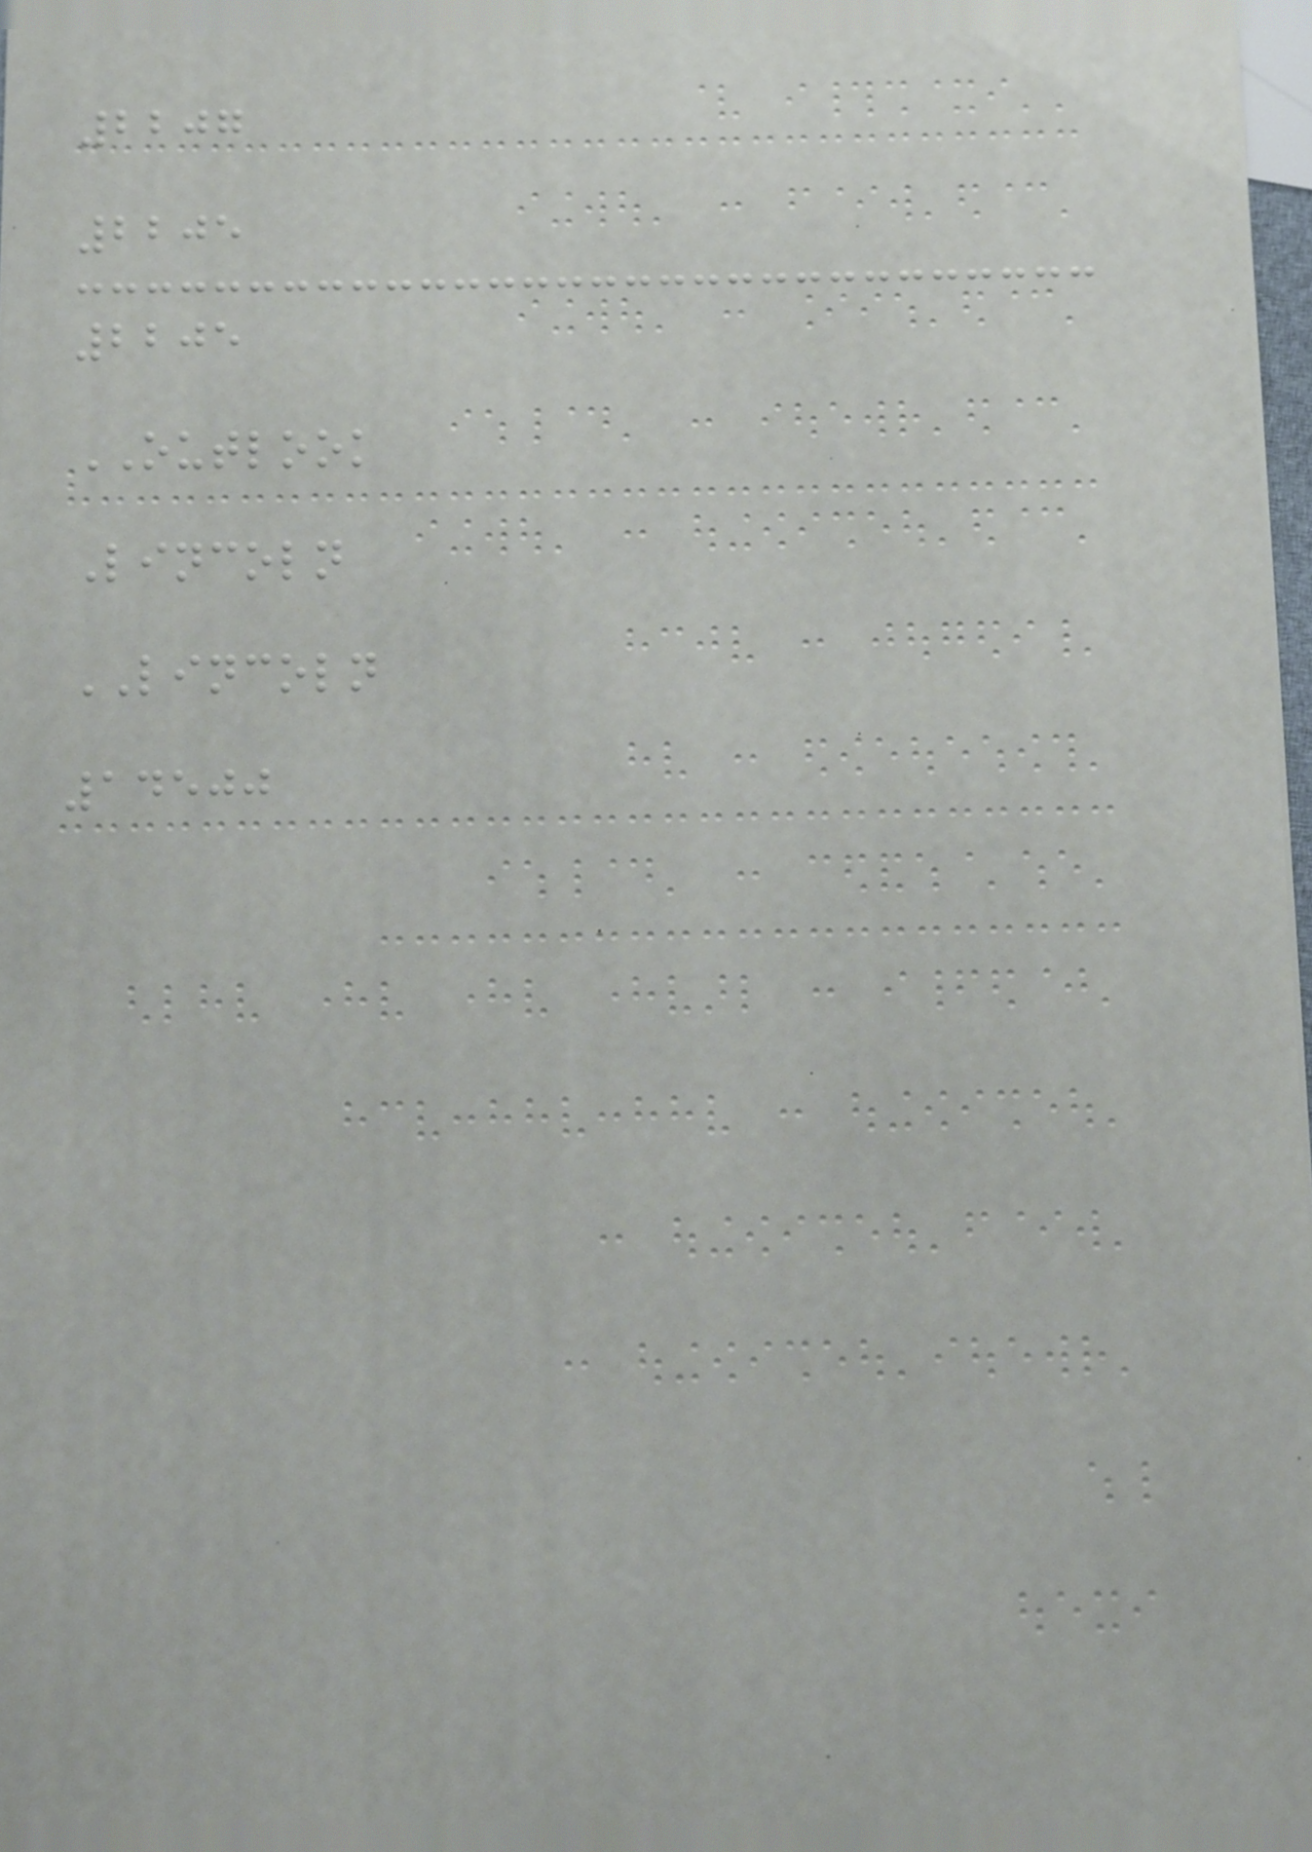2207
2205
2205
OUTLOOK
Lincoln
LINCOLN
14500
